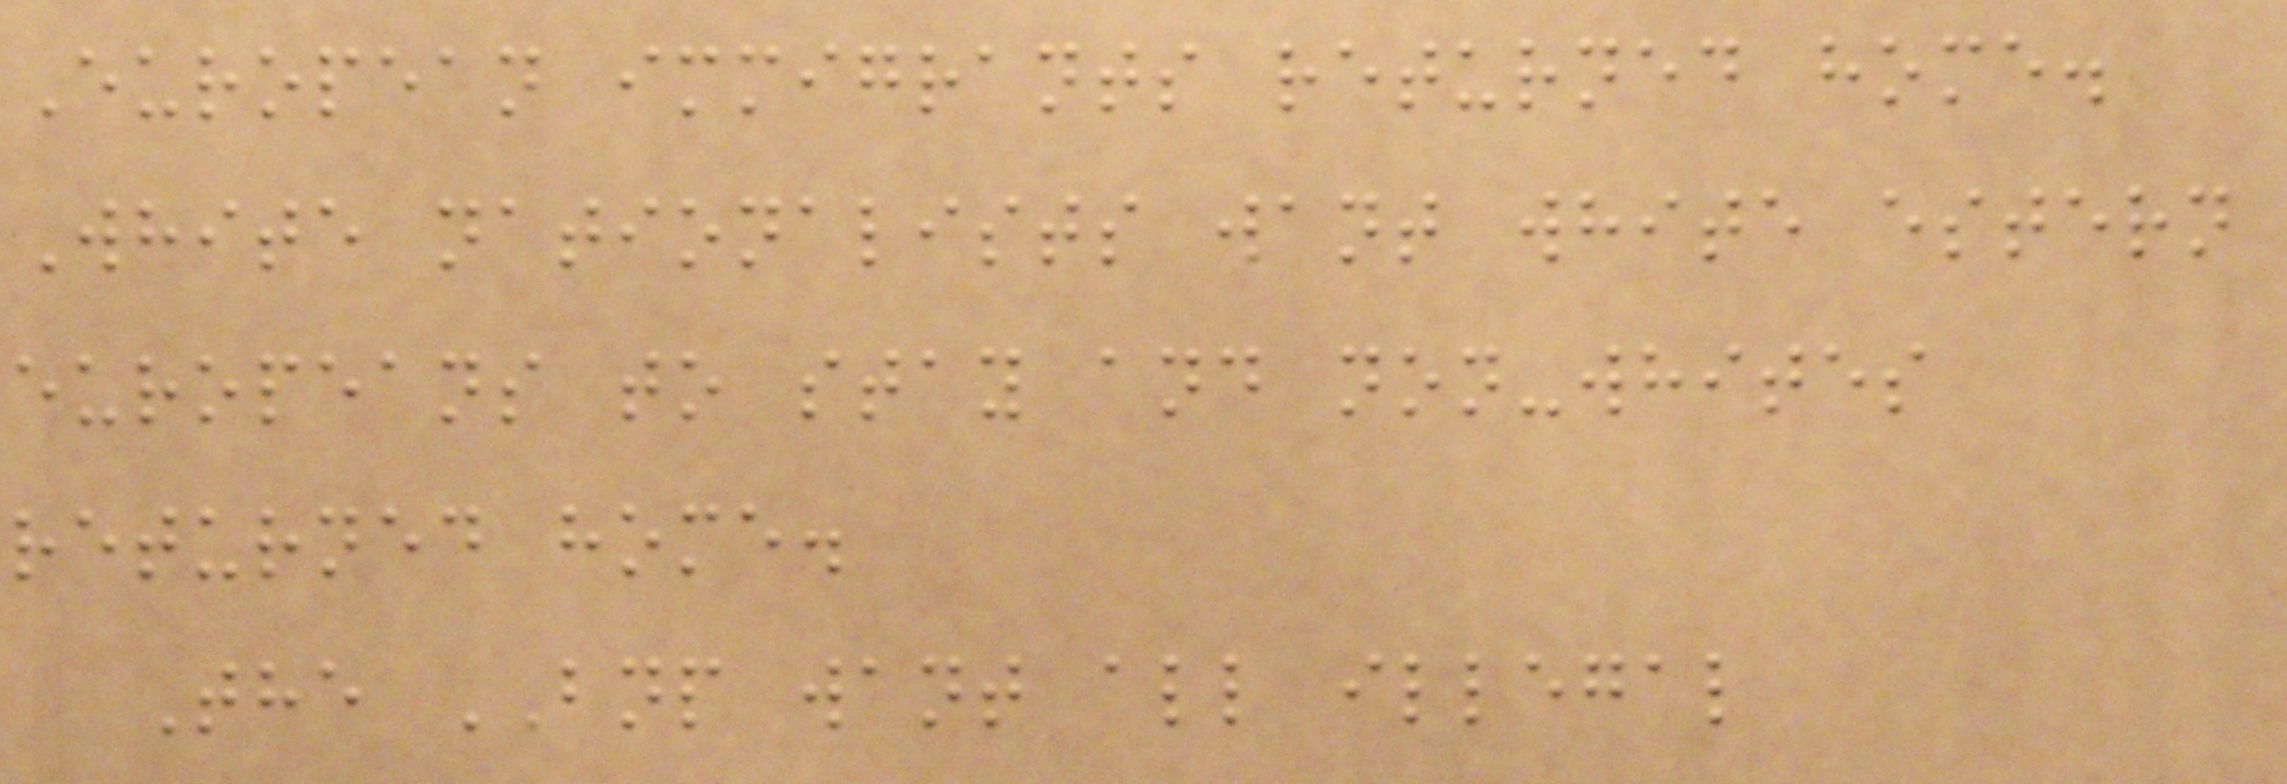European immigrants returned home.
White nationalists want white estern
europeans to stay and non-whites
returned home.
The BNP want all illegal
